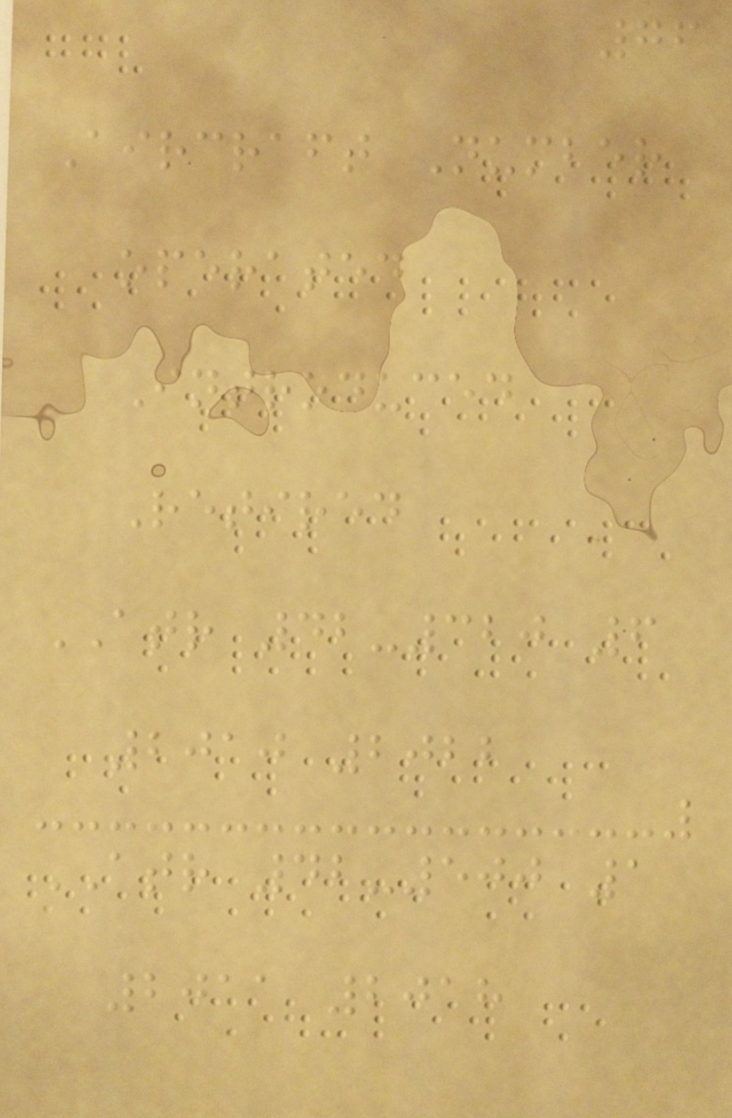76
Aircraft Number
operated
Introduced
Retired
ATR 42-320 6
2010 2022
ATR 42-500 1
2011 2018
